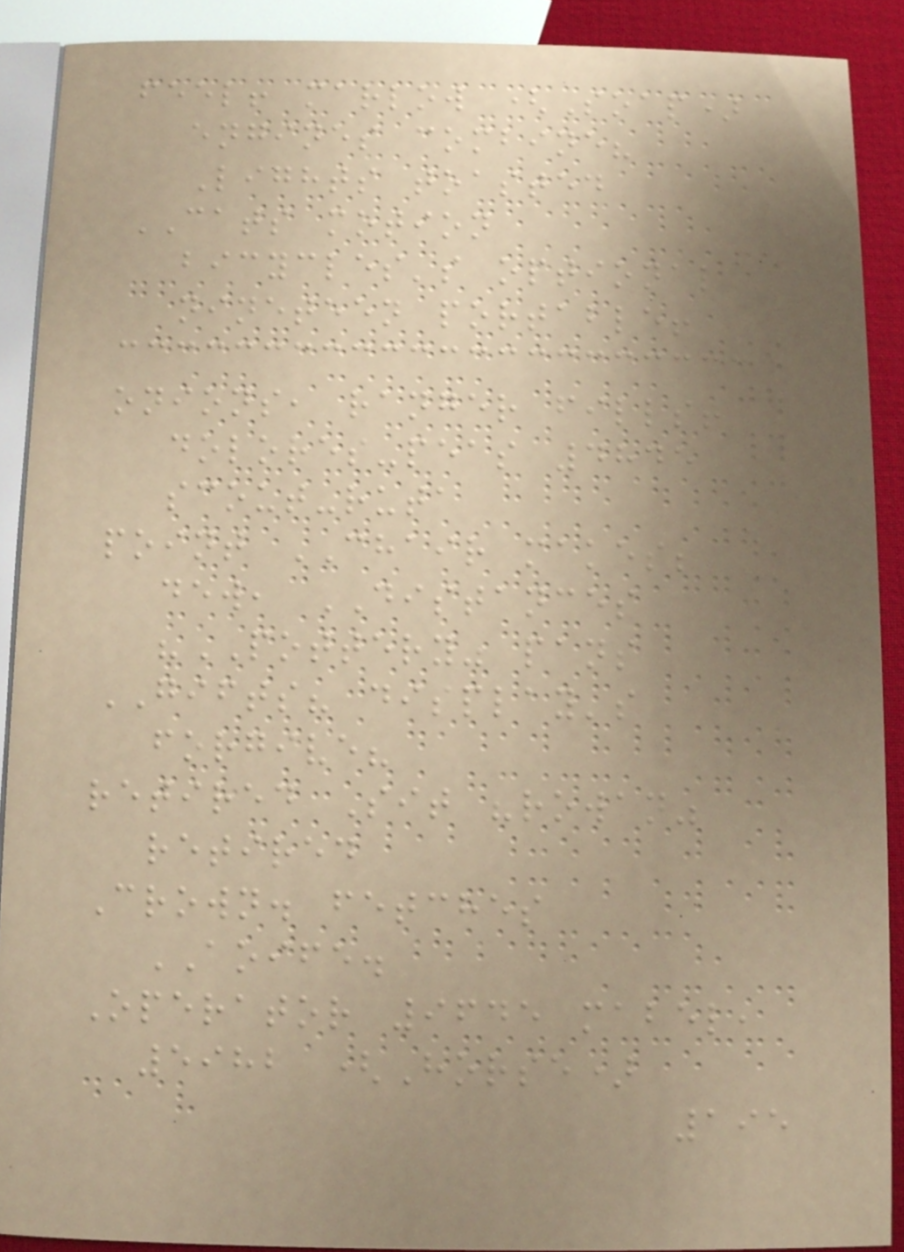feel! marlow (Soap)
engines combine?
Lights toasted
CATS motion
bicycles's optional
nineteen portable!
onions, ranger fills!
dolores-peas 4845
scout-ruta
point CHAIR makes;
dew, DISTANCES
"POTTERY" pans
GIFTS? display's
forgive?
retired Sit "rowan"
retired
Crown. fetches
AOIFE.
Operator 9645 mabel,
5982 (Horse)
195
